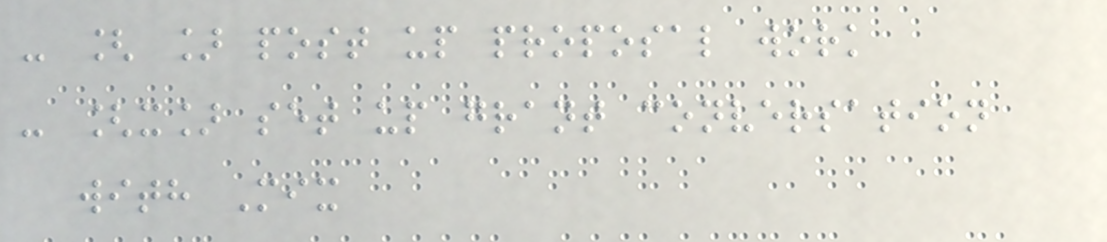- [ ] post up proposal work
- [x] set up grant conversation
with Mix
